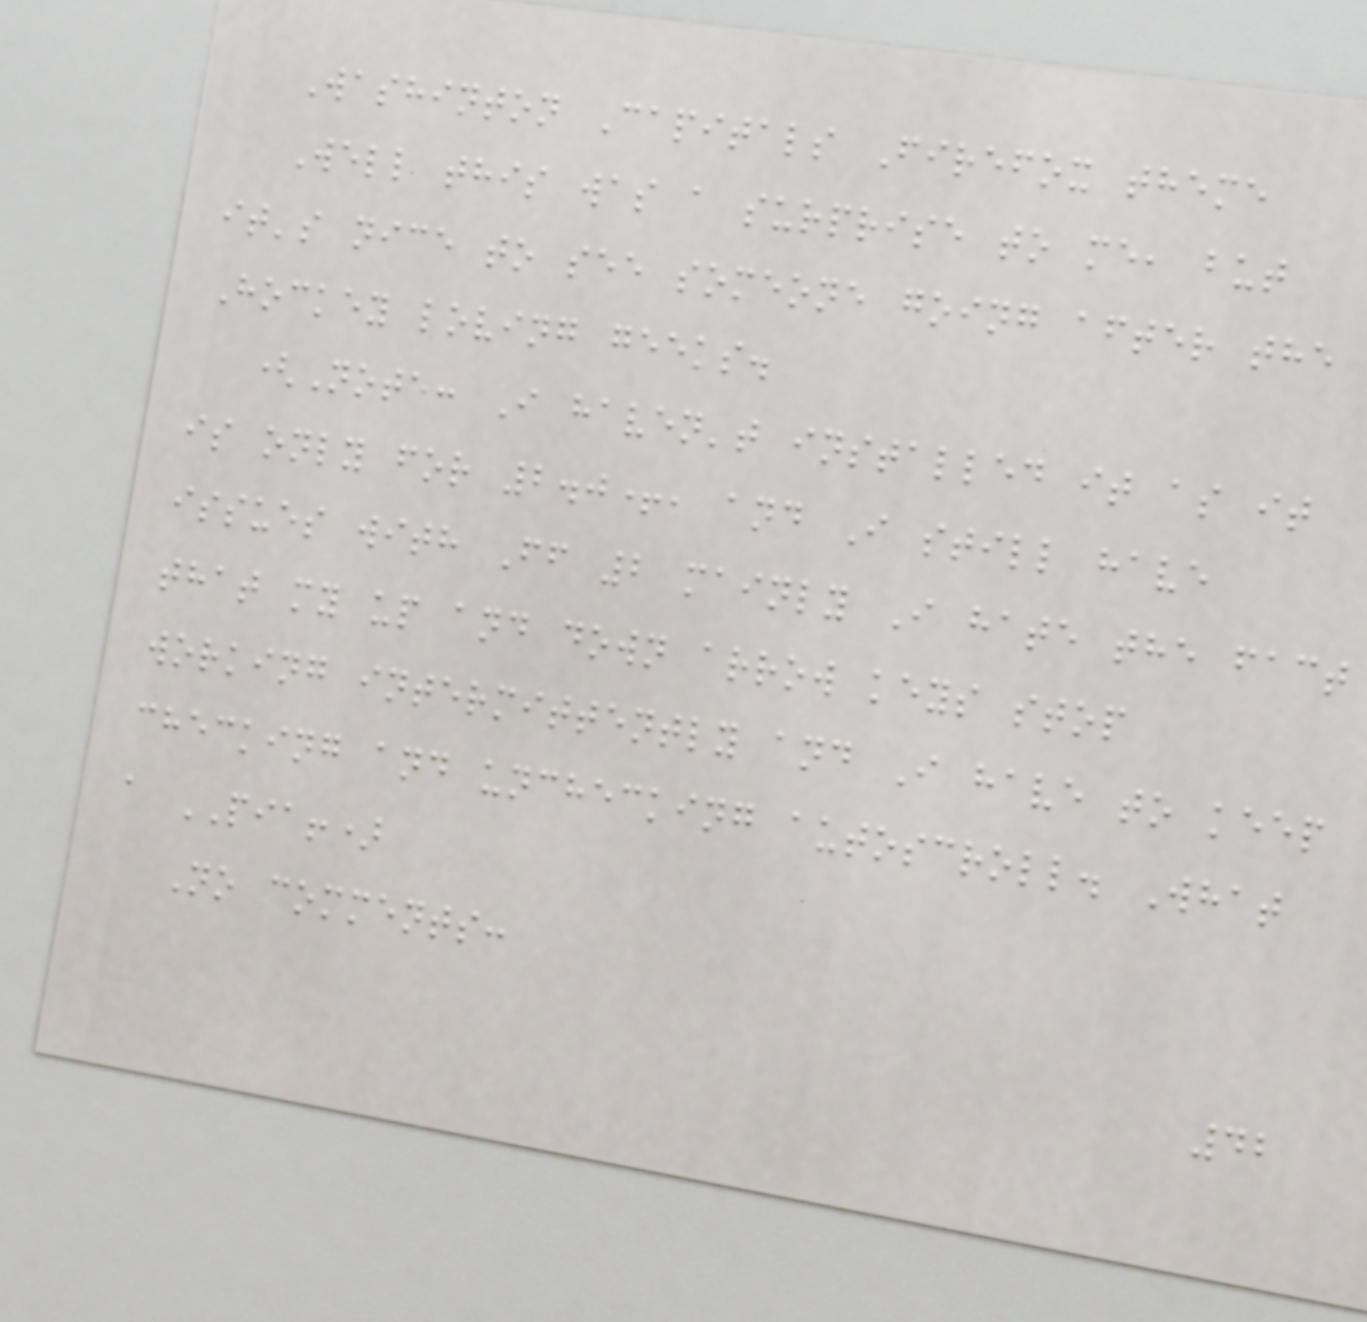Washinton Capitals Firefox theme
Well this was a surprise to me, but
it's nice to see someone going after the
Hockey loving geeks.
(Note: I haven't installed it as it
is only for 2.0+, and I still have
issues with Ff 2 mainly I hate the fact
that my up and down arrow keys stop
working intermittently and I have to keep
checking and unchecking autoscroll. What
a PIA!)
No comments:
42
